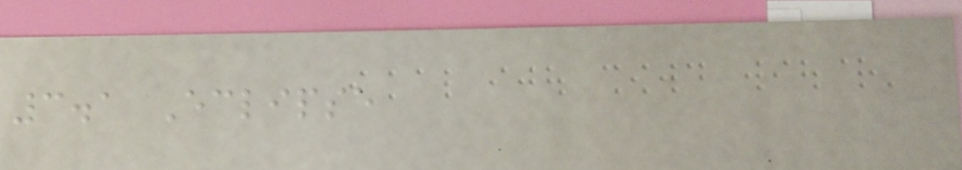3.1 Eclipse
